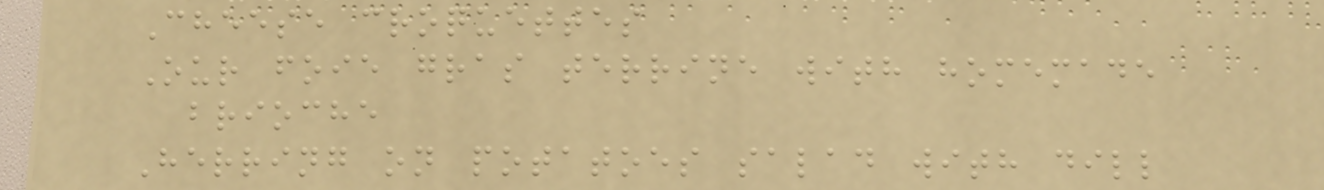Cheese croquettes
Our foie gras terrine with homemade
brioche
Herring on potatoes salad with dill
